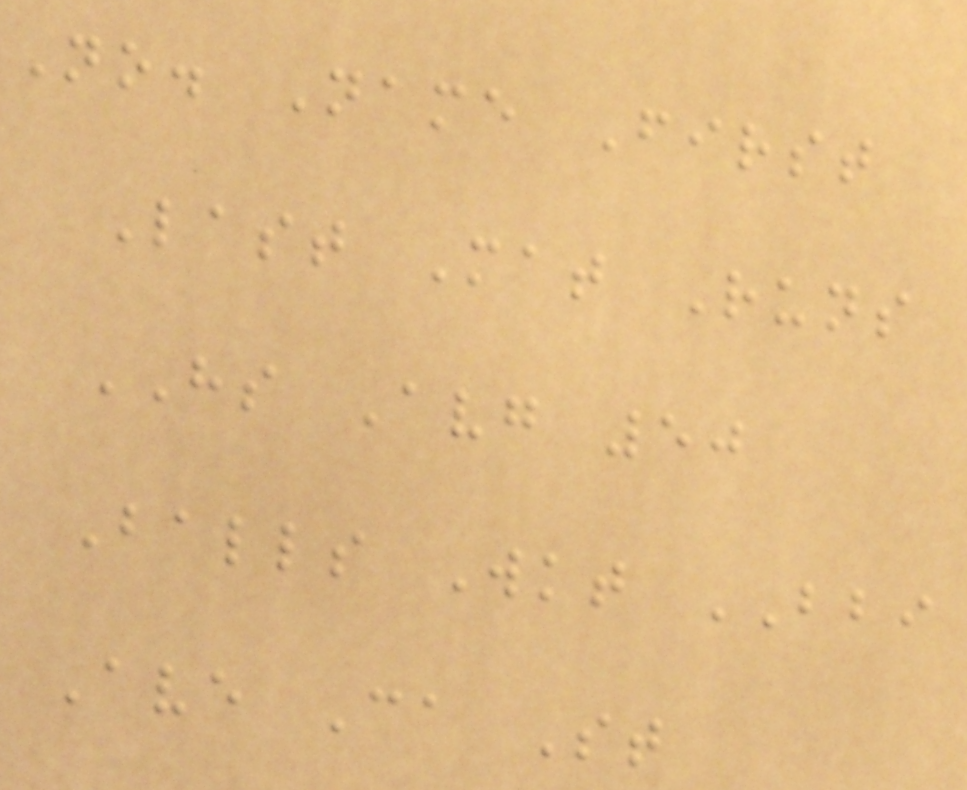No. Name First
Last Mat Runs
HS Avg 50
Balls Wkt BBI
Ave Ca St
